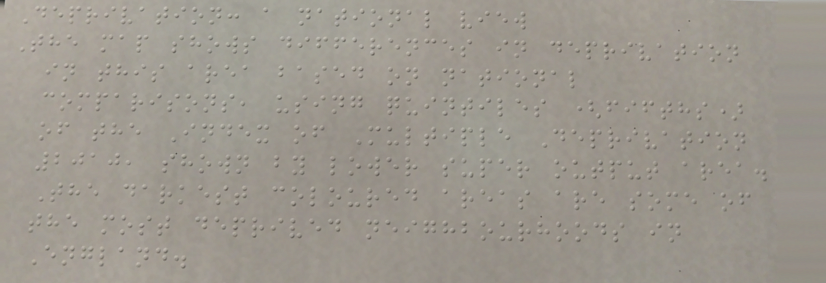Deprivation: a national view
The map shows differences in deprivation
in this area based on national
comparisons, using quintiles (fifths)
of the Index of Multiple Deprivation
2010, shown by lower super output area.
The darkest coloured areas are some of
the most deprived neighbourhoods in
England.
